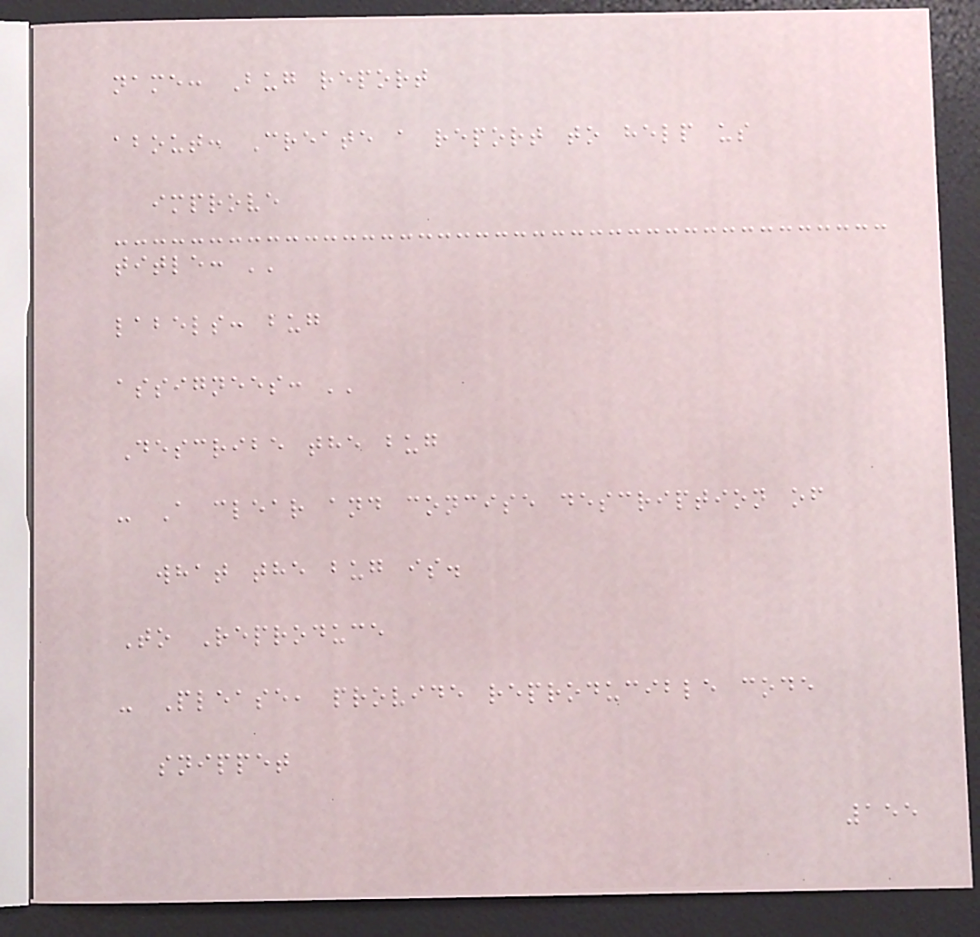name: Bug report
about: Create a report to help us
improve
title: ''
labels: bug
assignees: ''
Describe the bug
- A clear and concise description of
what the bug is.
To Reproduce
- Please, provide reproducible code
snippet
155
